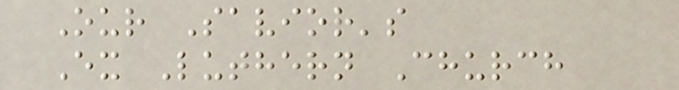Our Savior's
Ex Luthern Church
